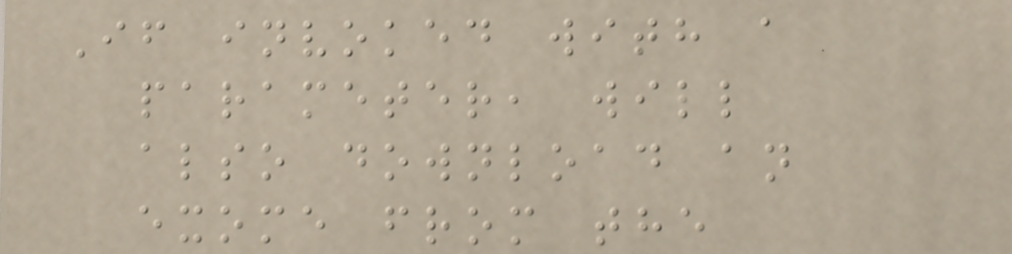If invoked with a
parameter, will
also download an
exome from the
